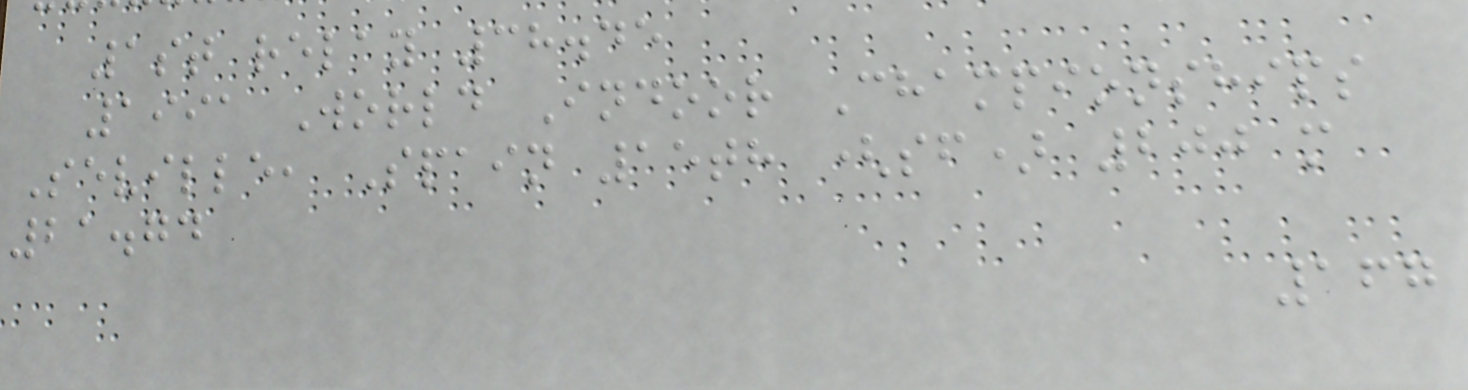1st relay 38.45
1991 World Indoor Championships
Seville, Spain 15th (sf) 200 m
21.74
167
